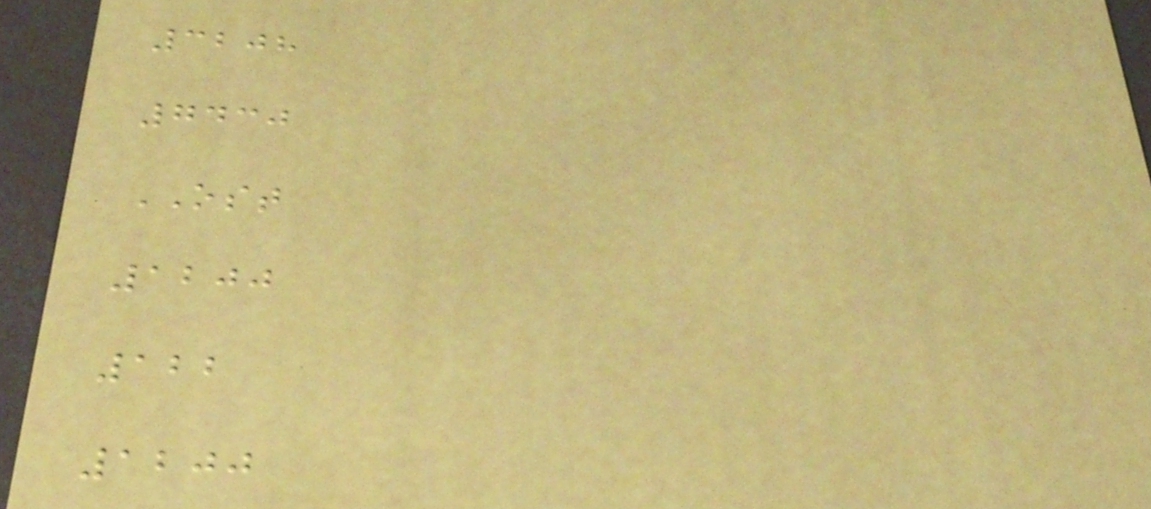3208
7430
OST
1200
122
1200
